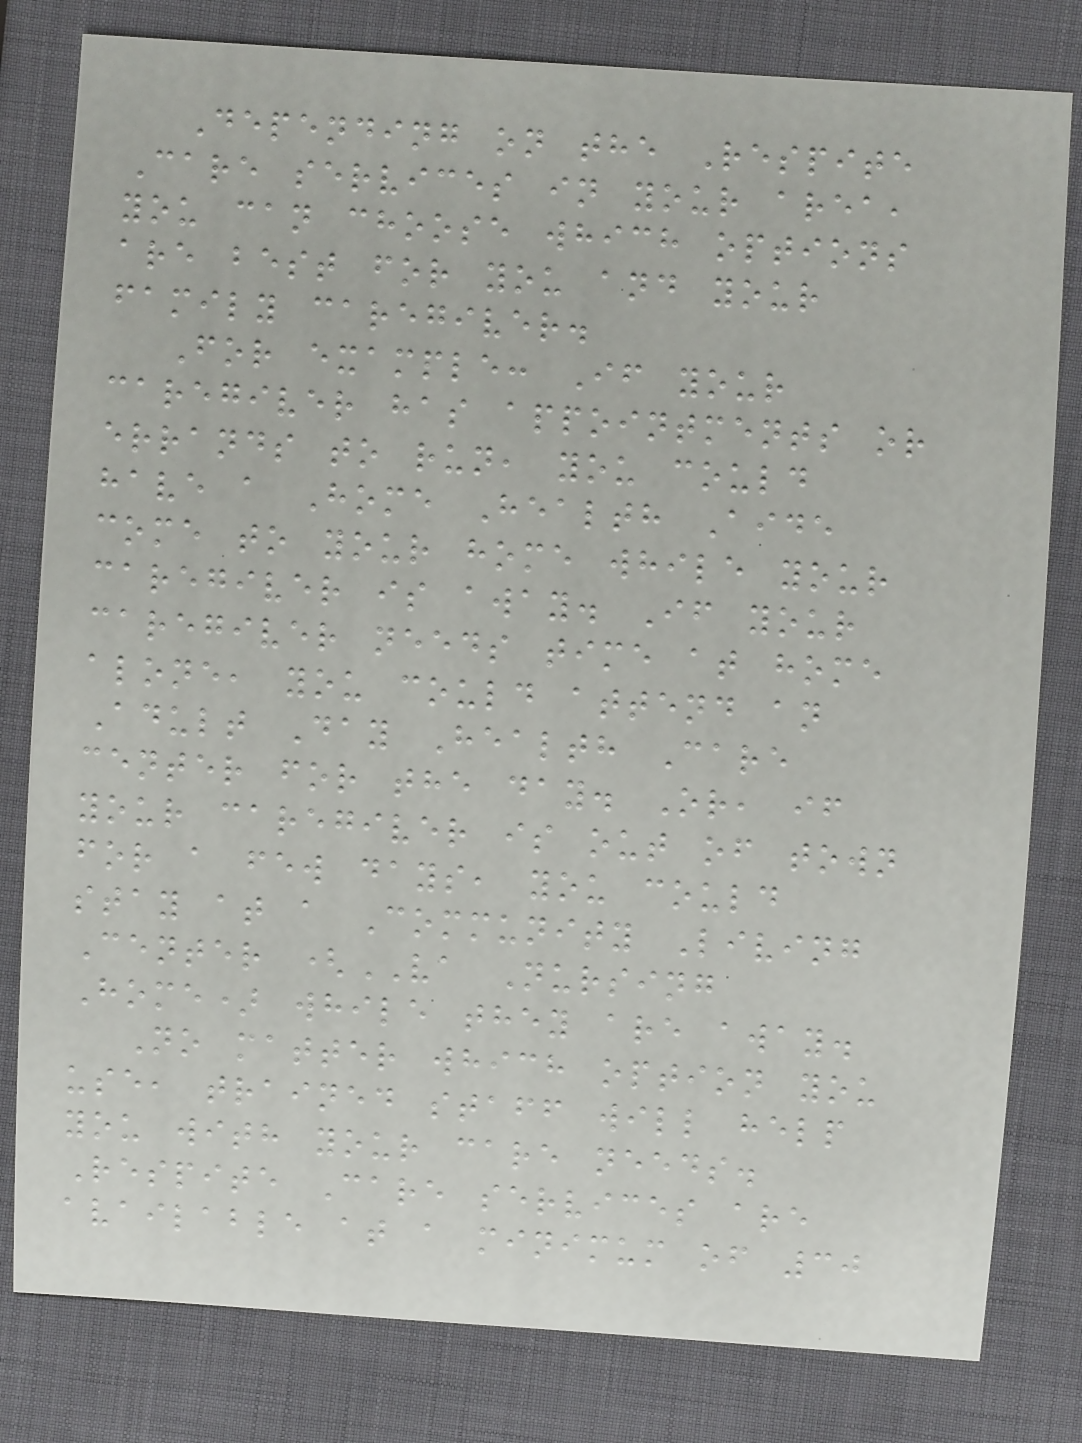Depending on the Respite
Care services in your area,
you can choose which options
are best for you and your
family caregiver.
For example: If your
caregiver has appointments or
errands to run, you could
have a Home Health Aide
come to your home while your
caregiver is away. If your
caregiver needs time at home
alone, you could attend an
Adult Day Health Care
center for the day. Or, if
your caregiver is out of town
for a few days, you could
stay at a Community Living
Center (VA Nursing
Home) while they are away.
No matter which option you
use, trained staff will help
you with your care needs.
Respite Care services are
available at a minimum of 30
